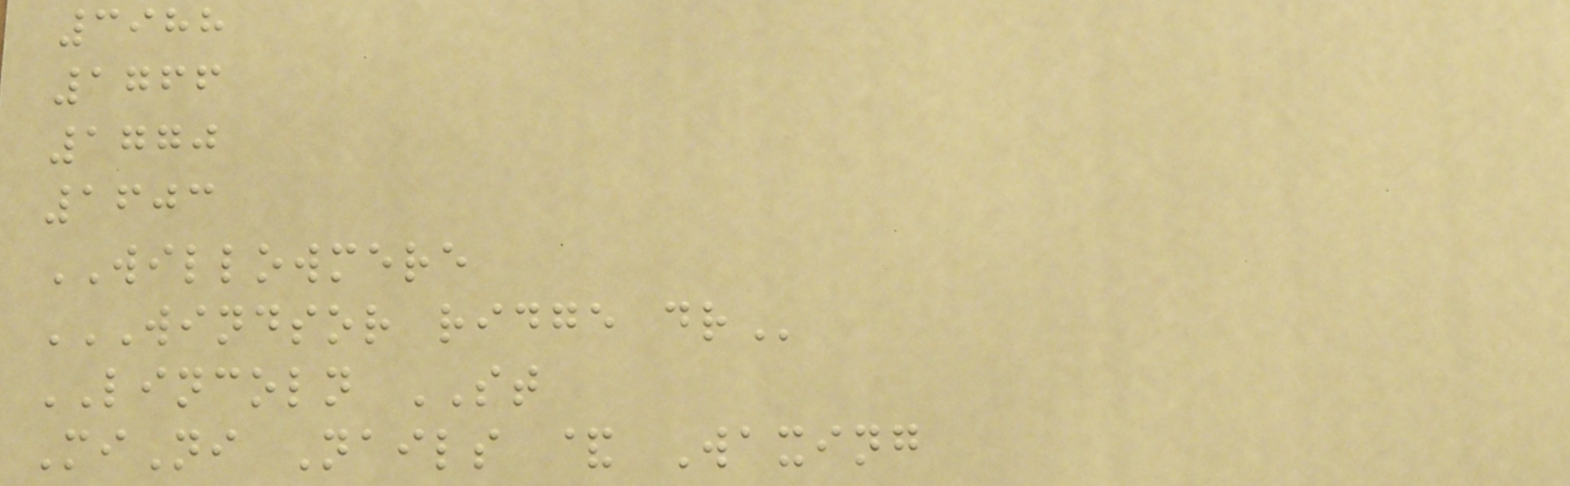3988
1766
1770
1603
WILLOWMERE
WINDSOR RIDGE DR
LINCOLN ST
MiNi Nails & Waxing
